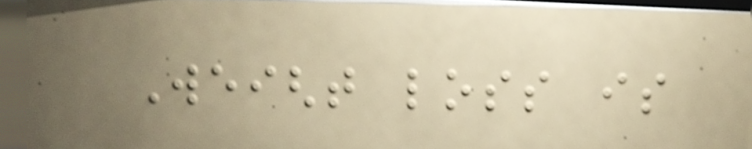Weight loss is
